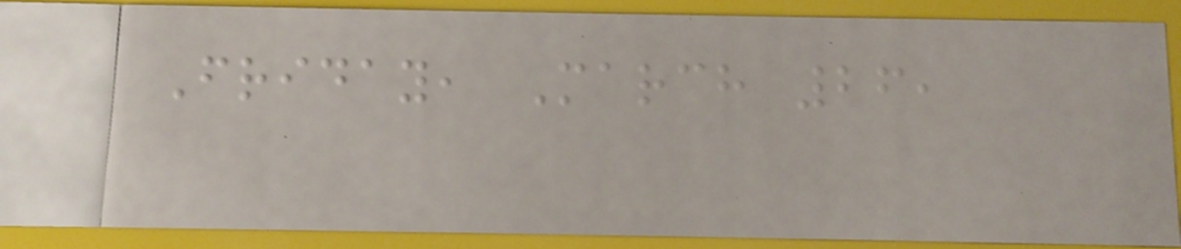Friday, March 26,
